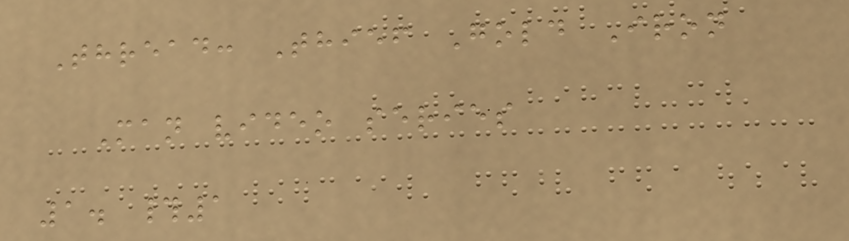Thread: Thief Gold Iron
Man video series
1. #1
